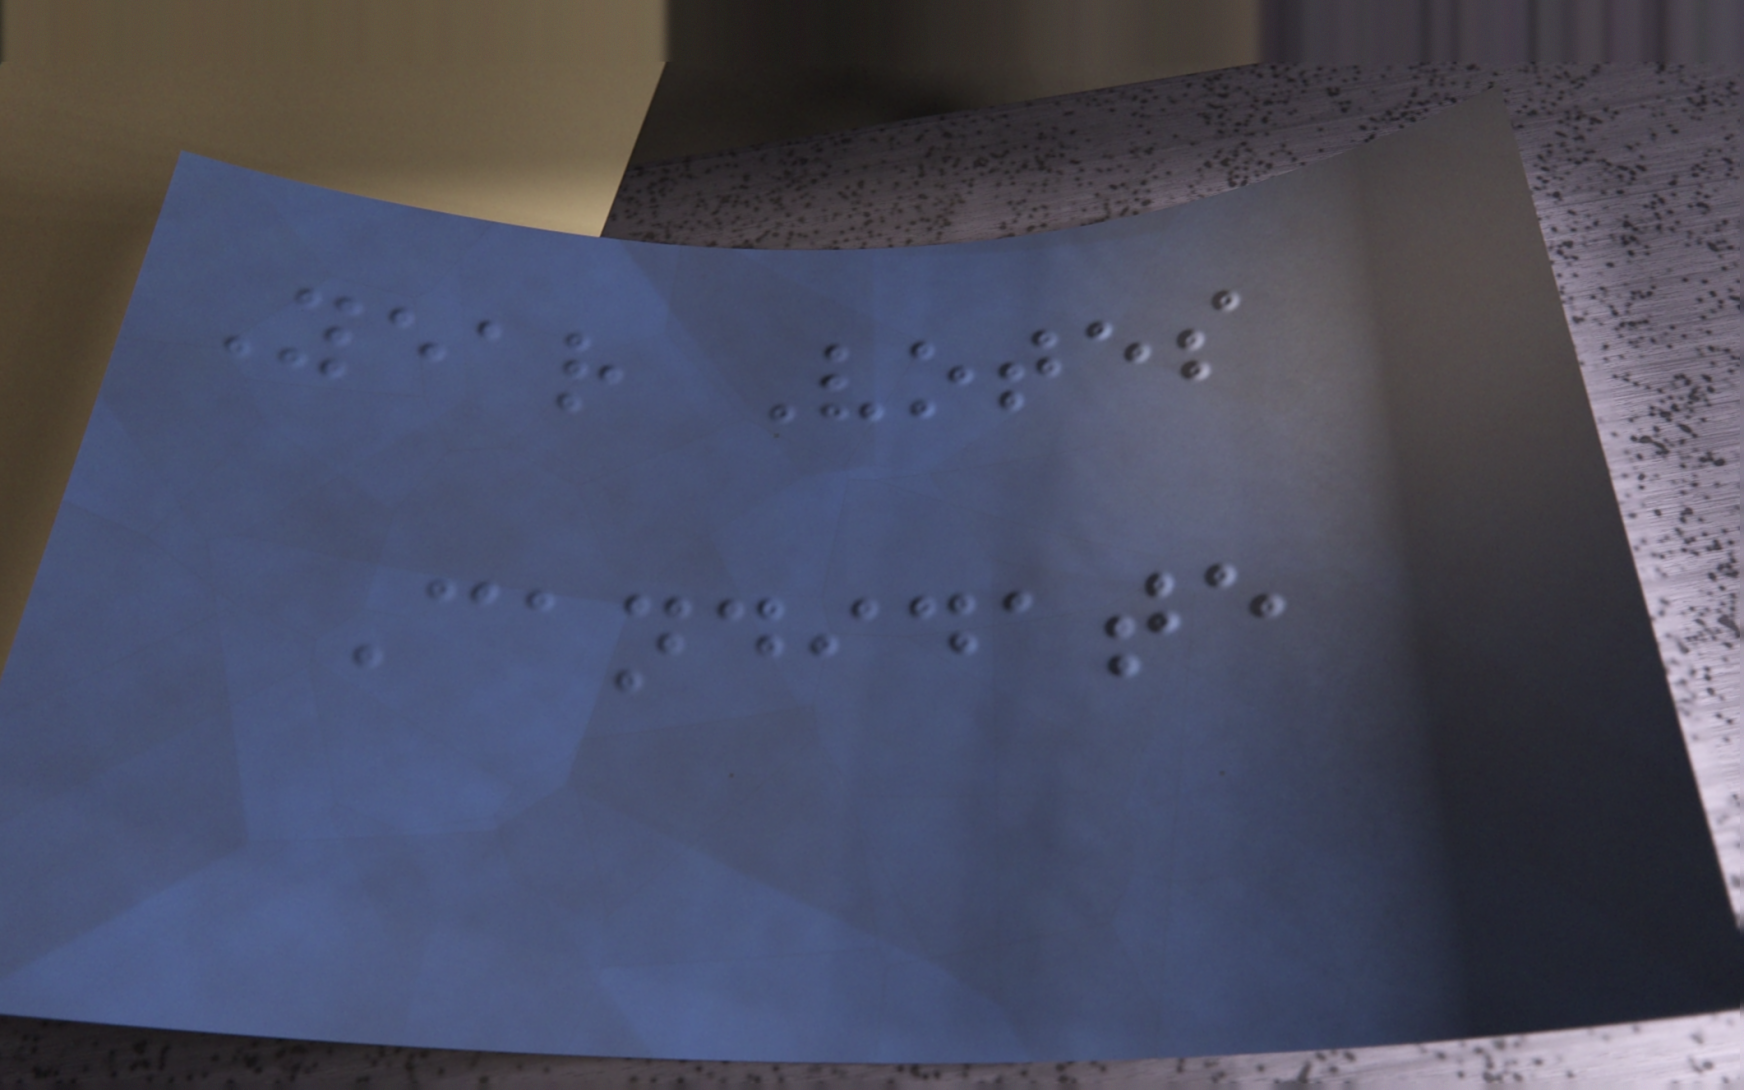Year Votes
Candidate
